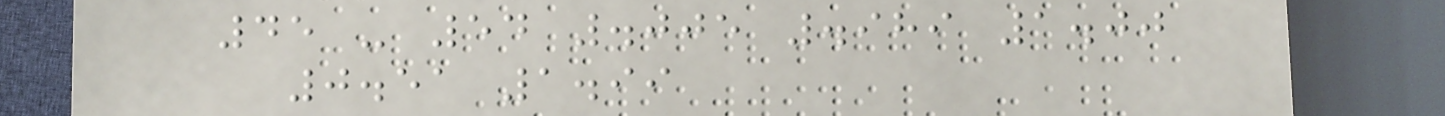45 - 54 .005 .989 1.00
0.51 1.99
